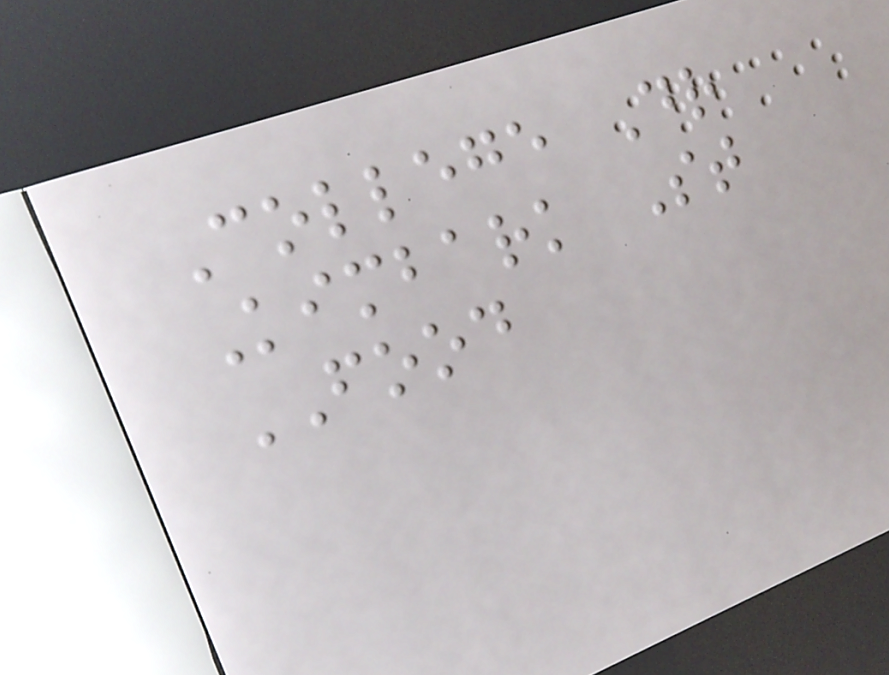College Dr
Kimbark St
FOOD
